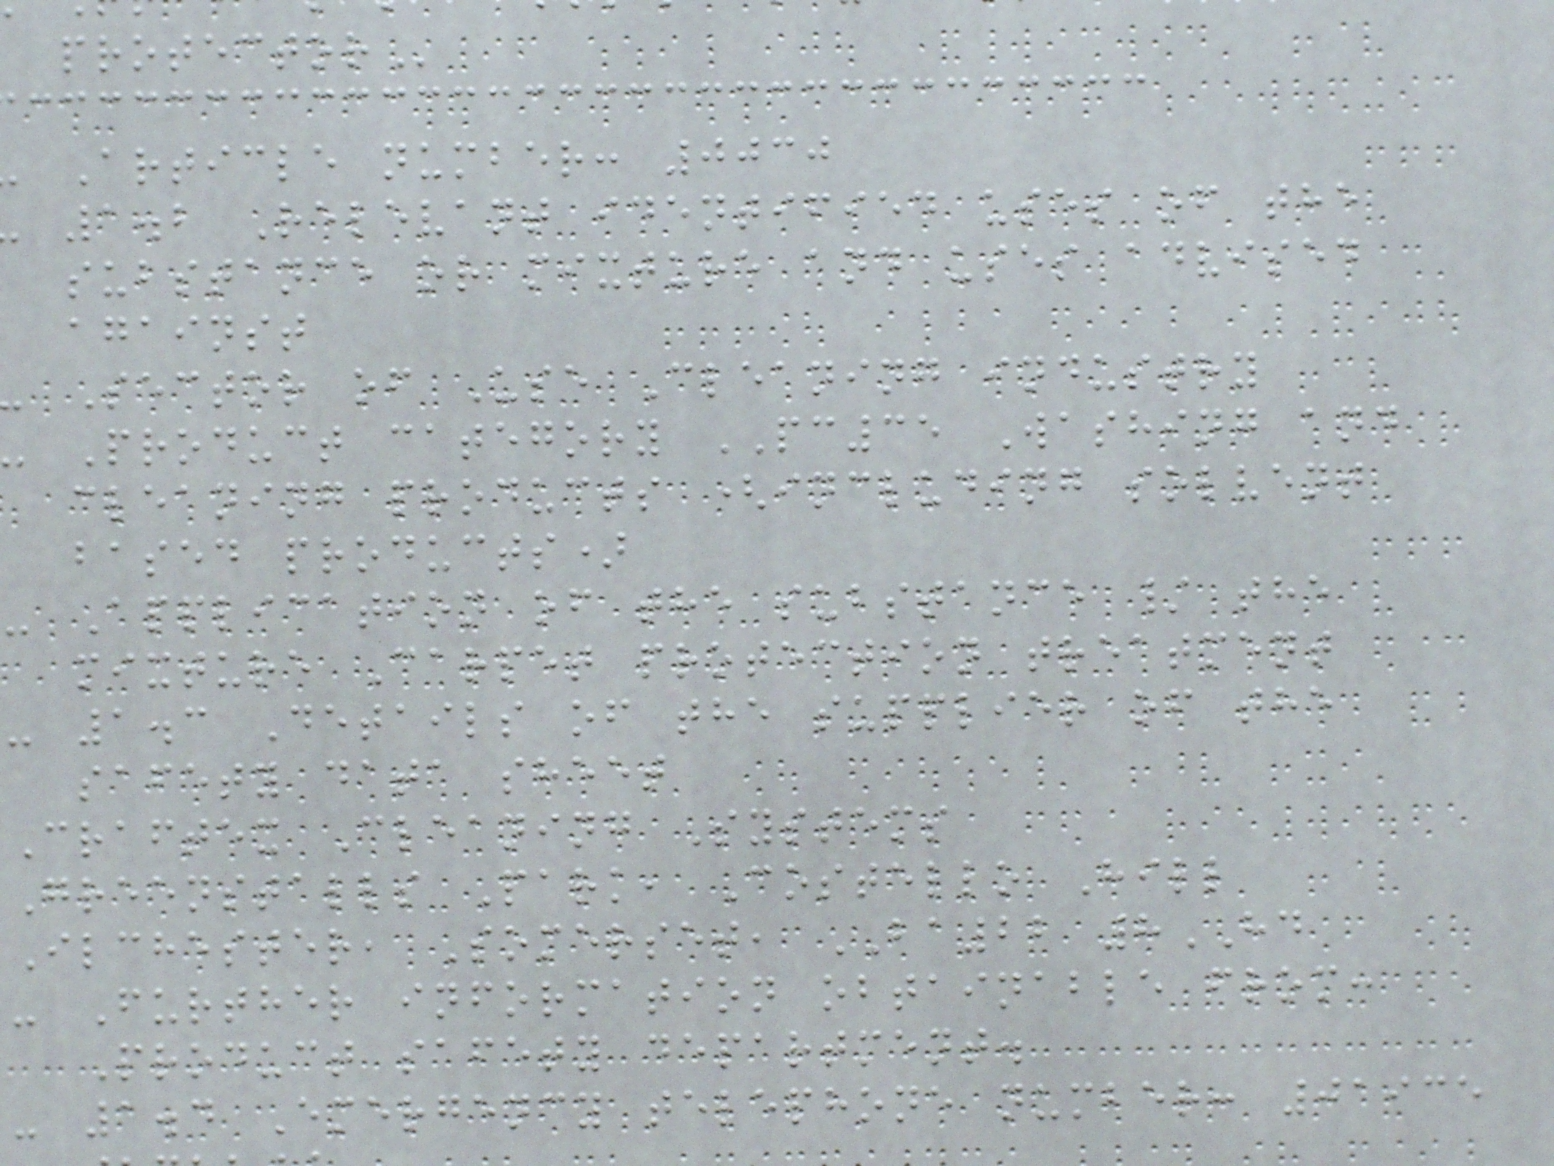Article number: 0030
1.2 Relevant identified uses of the
substance or mixture and uses advised
against
Sector of Use Cleaning industry
Product category PC35 Washing and
cleaning products (including solvent
based products)
- Application of the substance / the
mixture Carpet protection treatment
- 1.3 Details of the supplier of the
safety data sheet
Craftex Cleaning Systems
Greenstalls Park, Costello Hill
Ilchester, Somerset, BA22 8HD
- Further information obtainable from:
Product safety department.
- 1.4 Emergency telephone number: 01935
